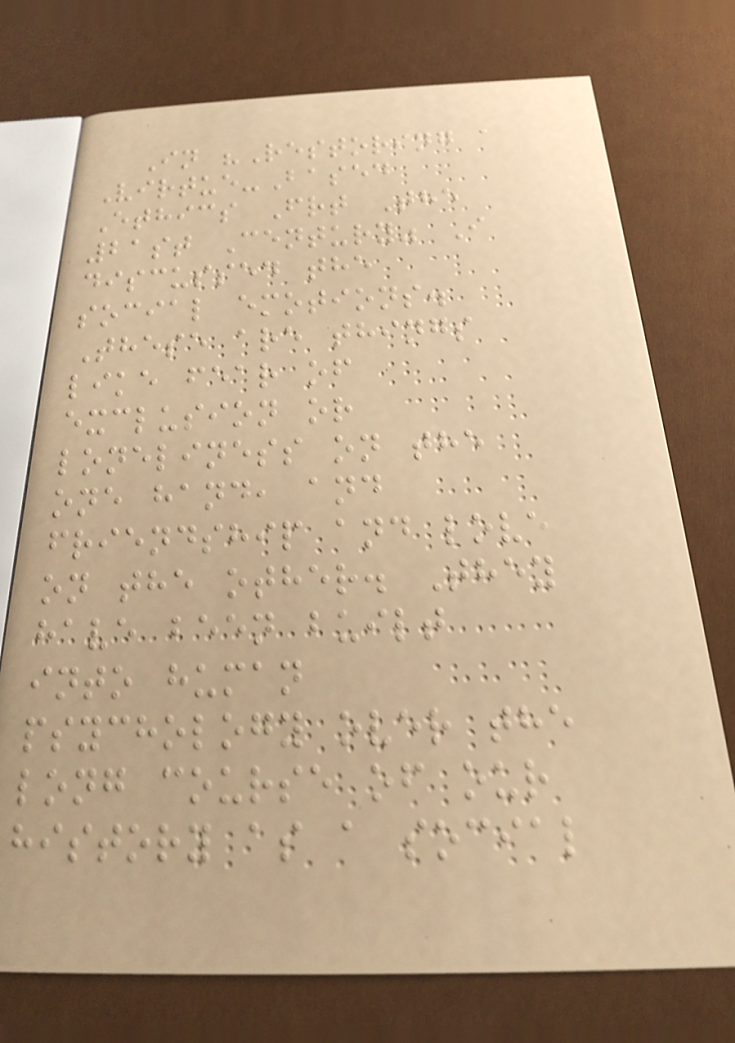In "Restoring a
Virtue-Based
Ethics Frt The
21st Century" I
discussed the
social emotions.
These are things
like fear of
exclusion or
loneliness on the
one hand, and
friendship and love
on the other. They
have been built
into human
psychology over the
long course of our
history as a social
